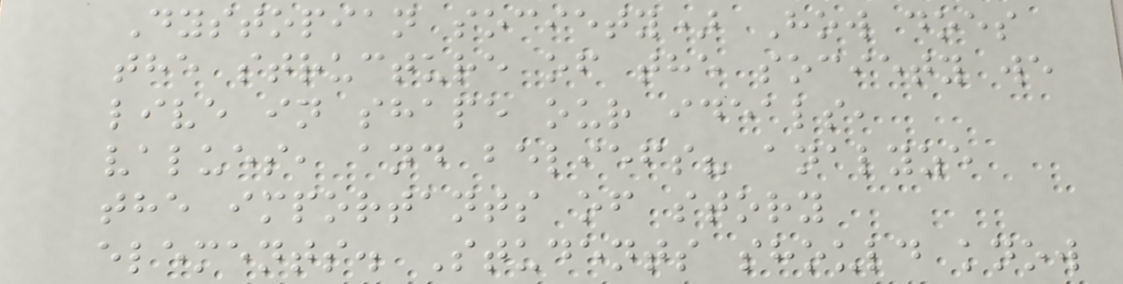Dystopian society) How does
the structure of the society we
live in shape our ideals,
values, and beliefs? analyze
the importants of story
elements. Students should know
